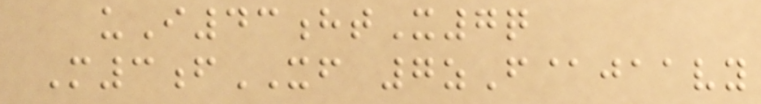uI43htX7q
M3fXF 7zF@jaavy
